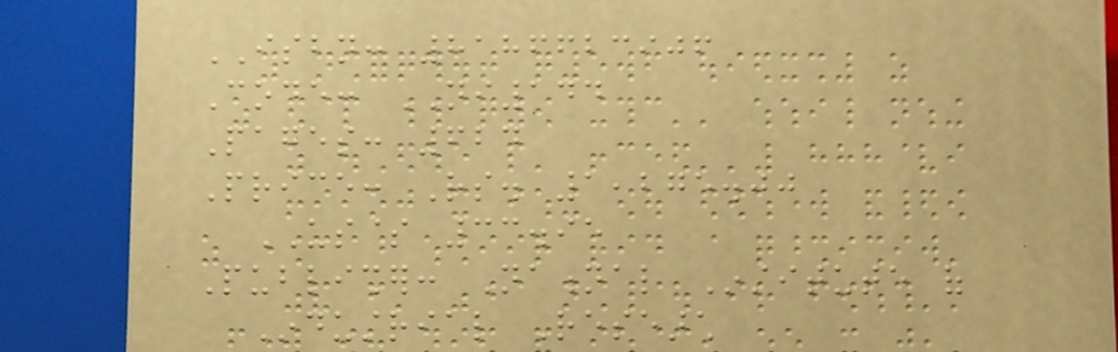ISBN: 8186623906
Code: NI144
Pages: 624
Price: Rs. 1,275.00
US$ 33.95
Publisher: National Institute of
Industrial Research
